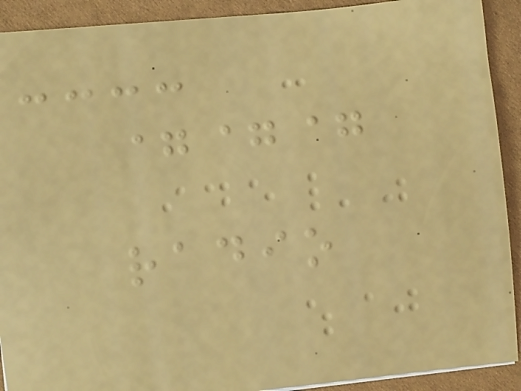===
radio
